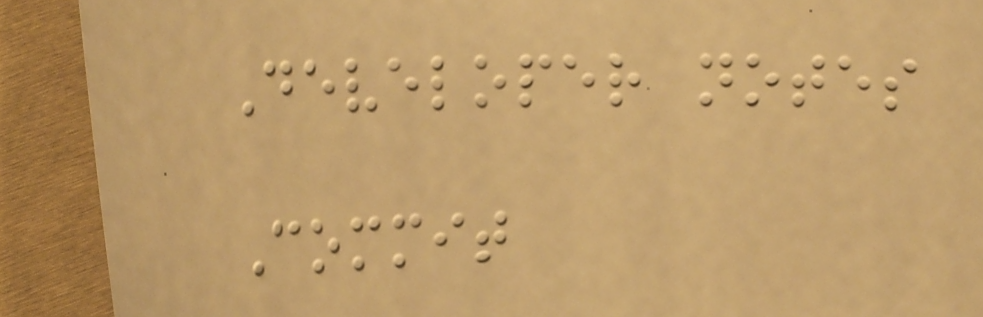Developer notes
Commit
